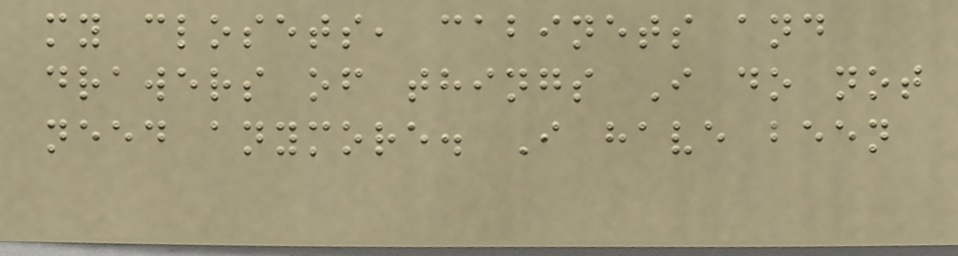my closets, cabinets and
drawers of things I do not
need anymore. I have been
